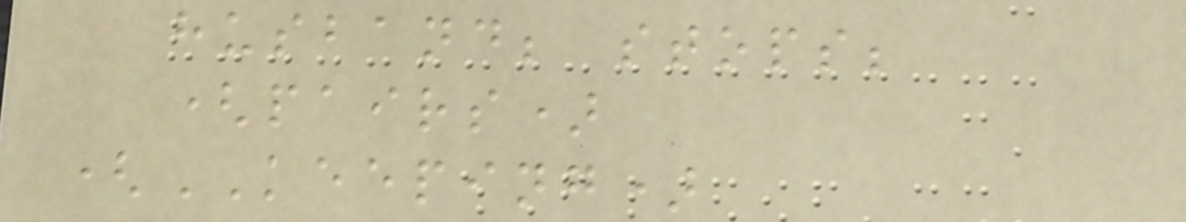husband; stops;
(pairs)
(KEEPING)
